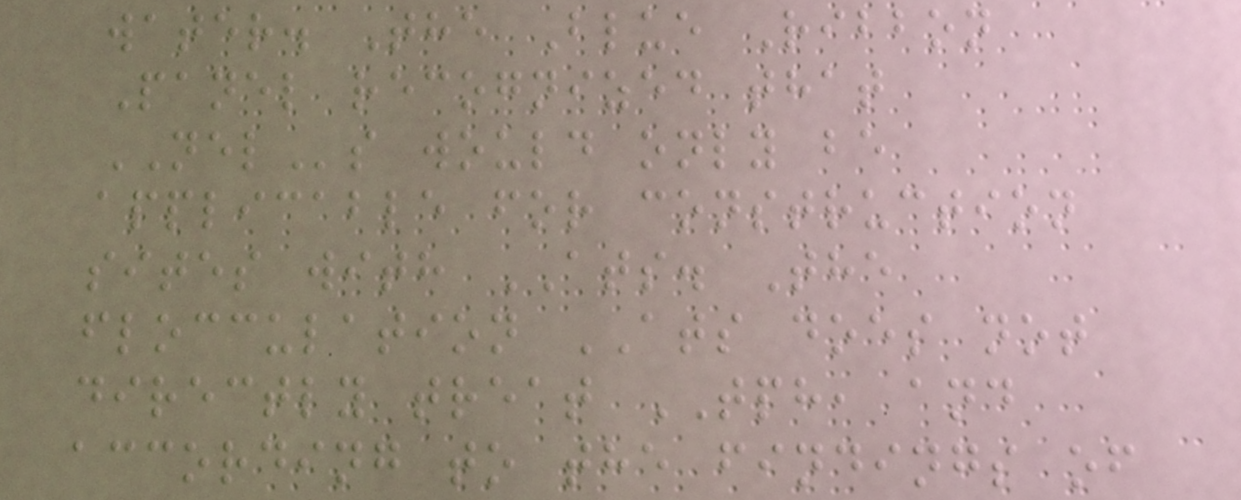water. The Blue Ribbon
Panel recognized that
NELs would only be
applicable for construction
sites with ATS. The
flocculation ATS does not
directly treat TPH, and
according to the findings of
